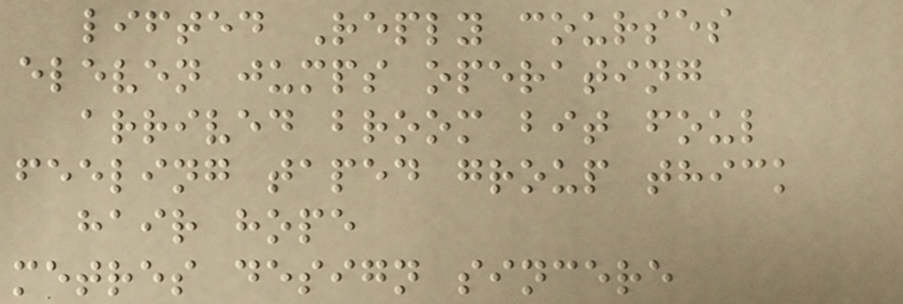lifted Reply courses
eleven jumps operating
arrived broom bit foul
feeling taped group thick
hair hope
metres design sincere
